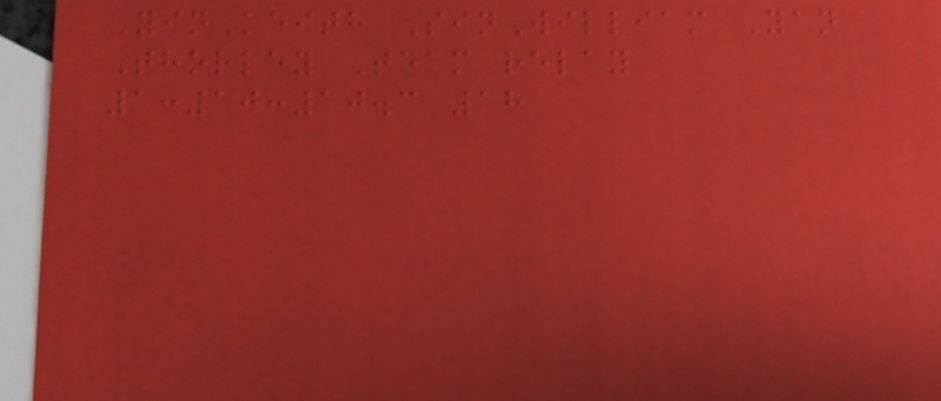YinKeith SinWilliam Yan
Thorley Team relay
1:10:10.3 18
